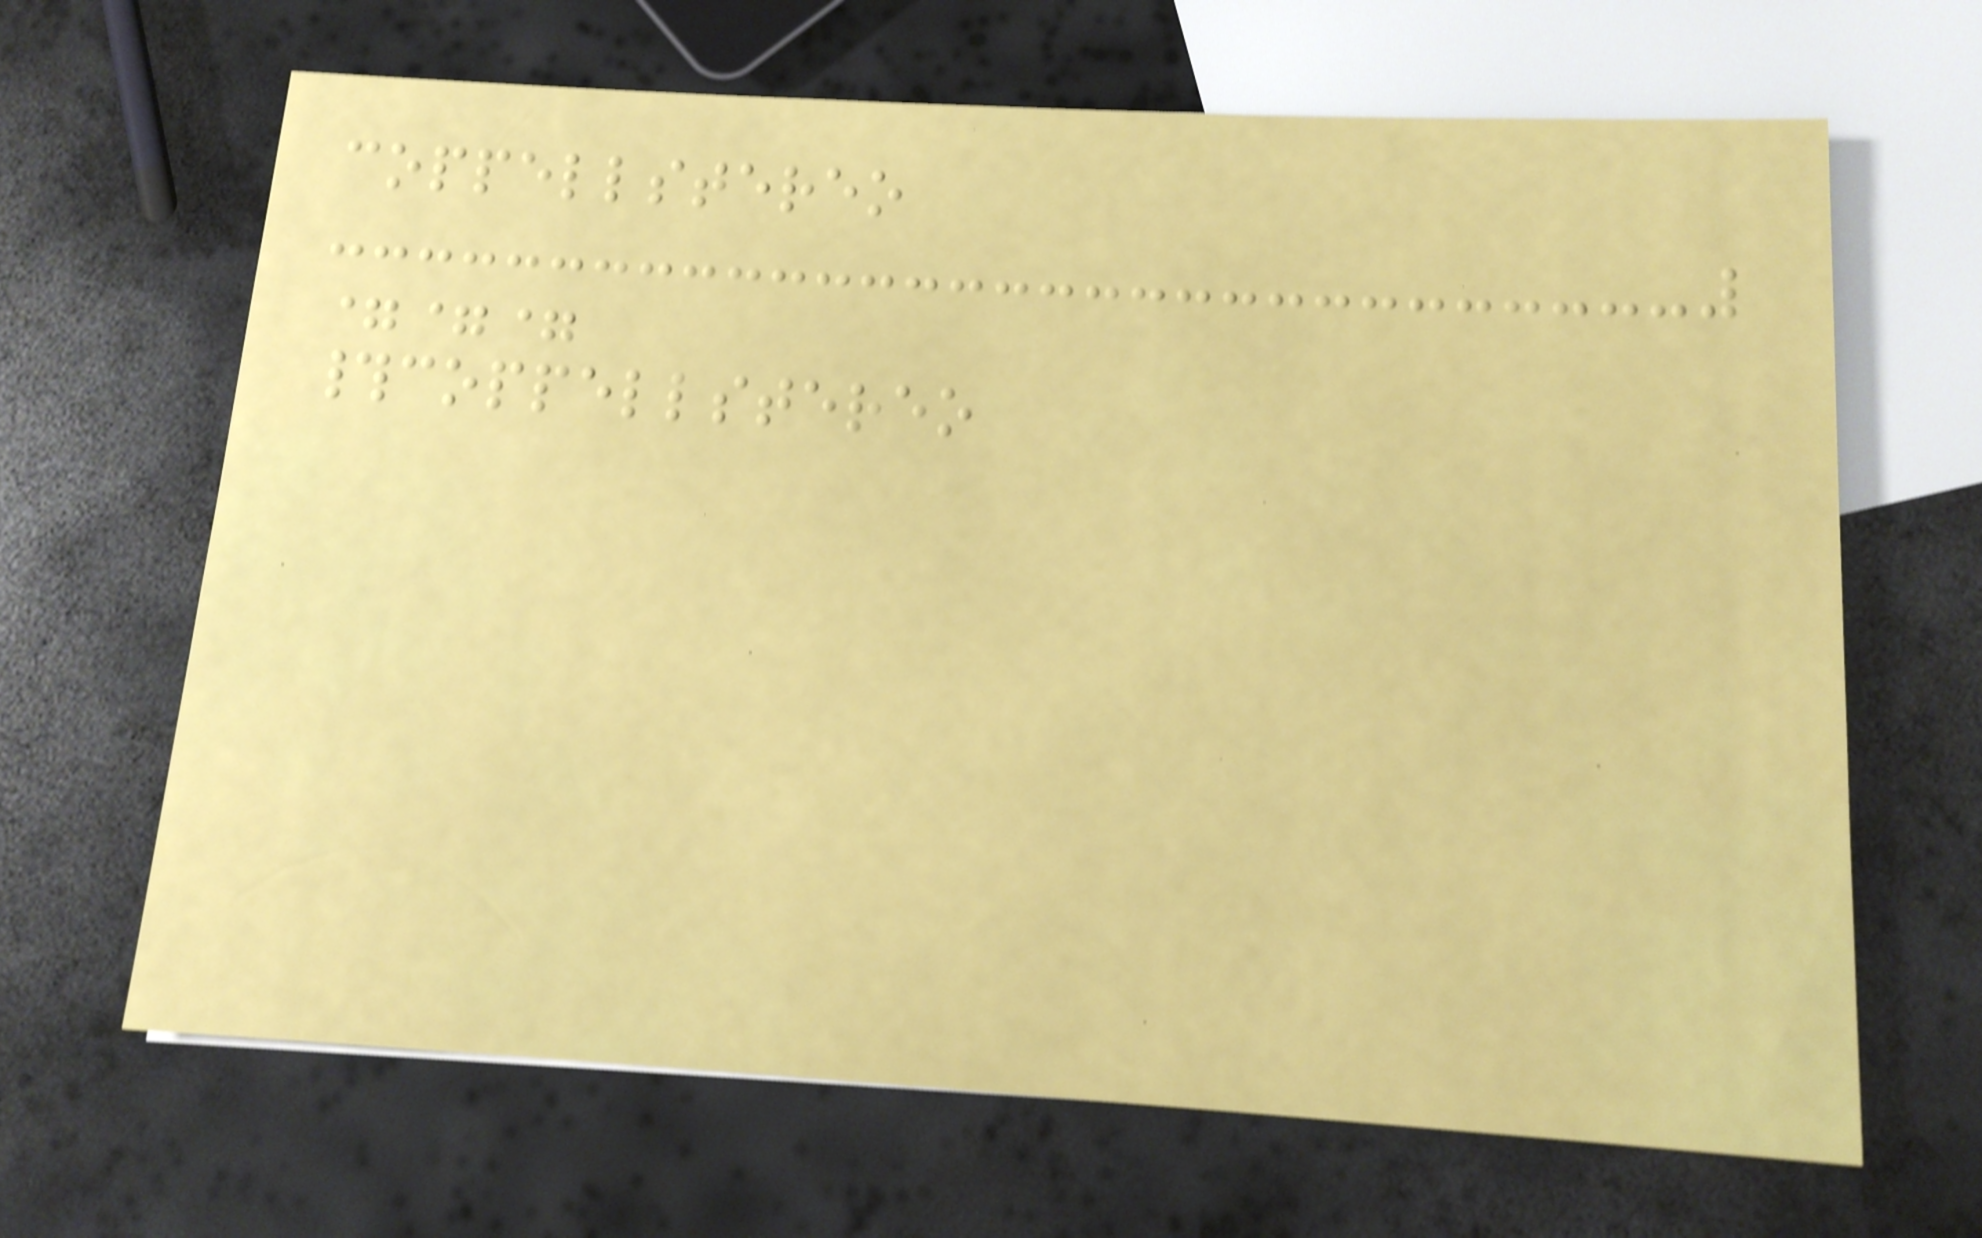coppellstereo
===
#coppellstereo
